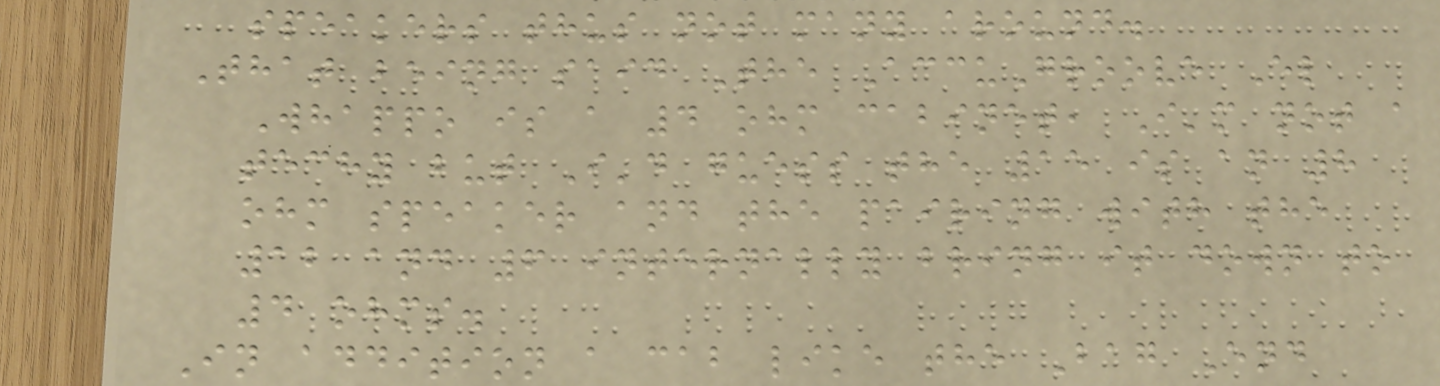speakers thus not many around.
That being said The AccuGroove El
Whappo is a 4 ohm cabinet, I'm not a
techy but I'd guess the 15 is an 8
ohm speaker and the pairing with the
12 and 6 internally bring it down to
4 ohms.
In addition a cab like the Bag End
